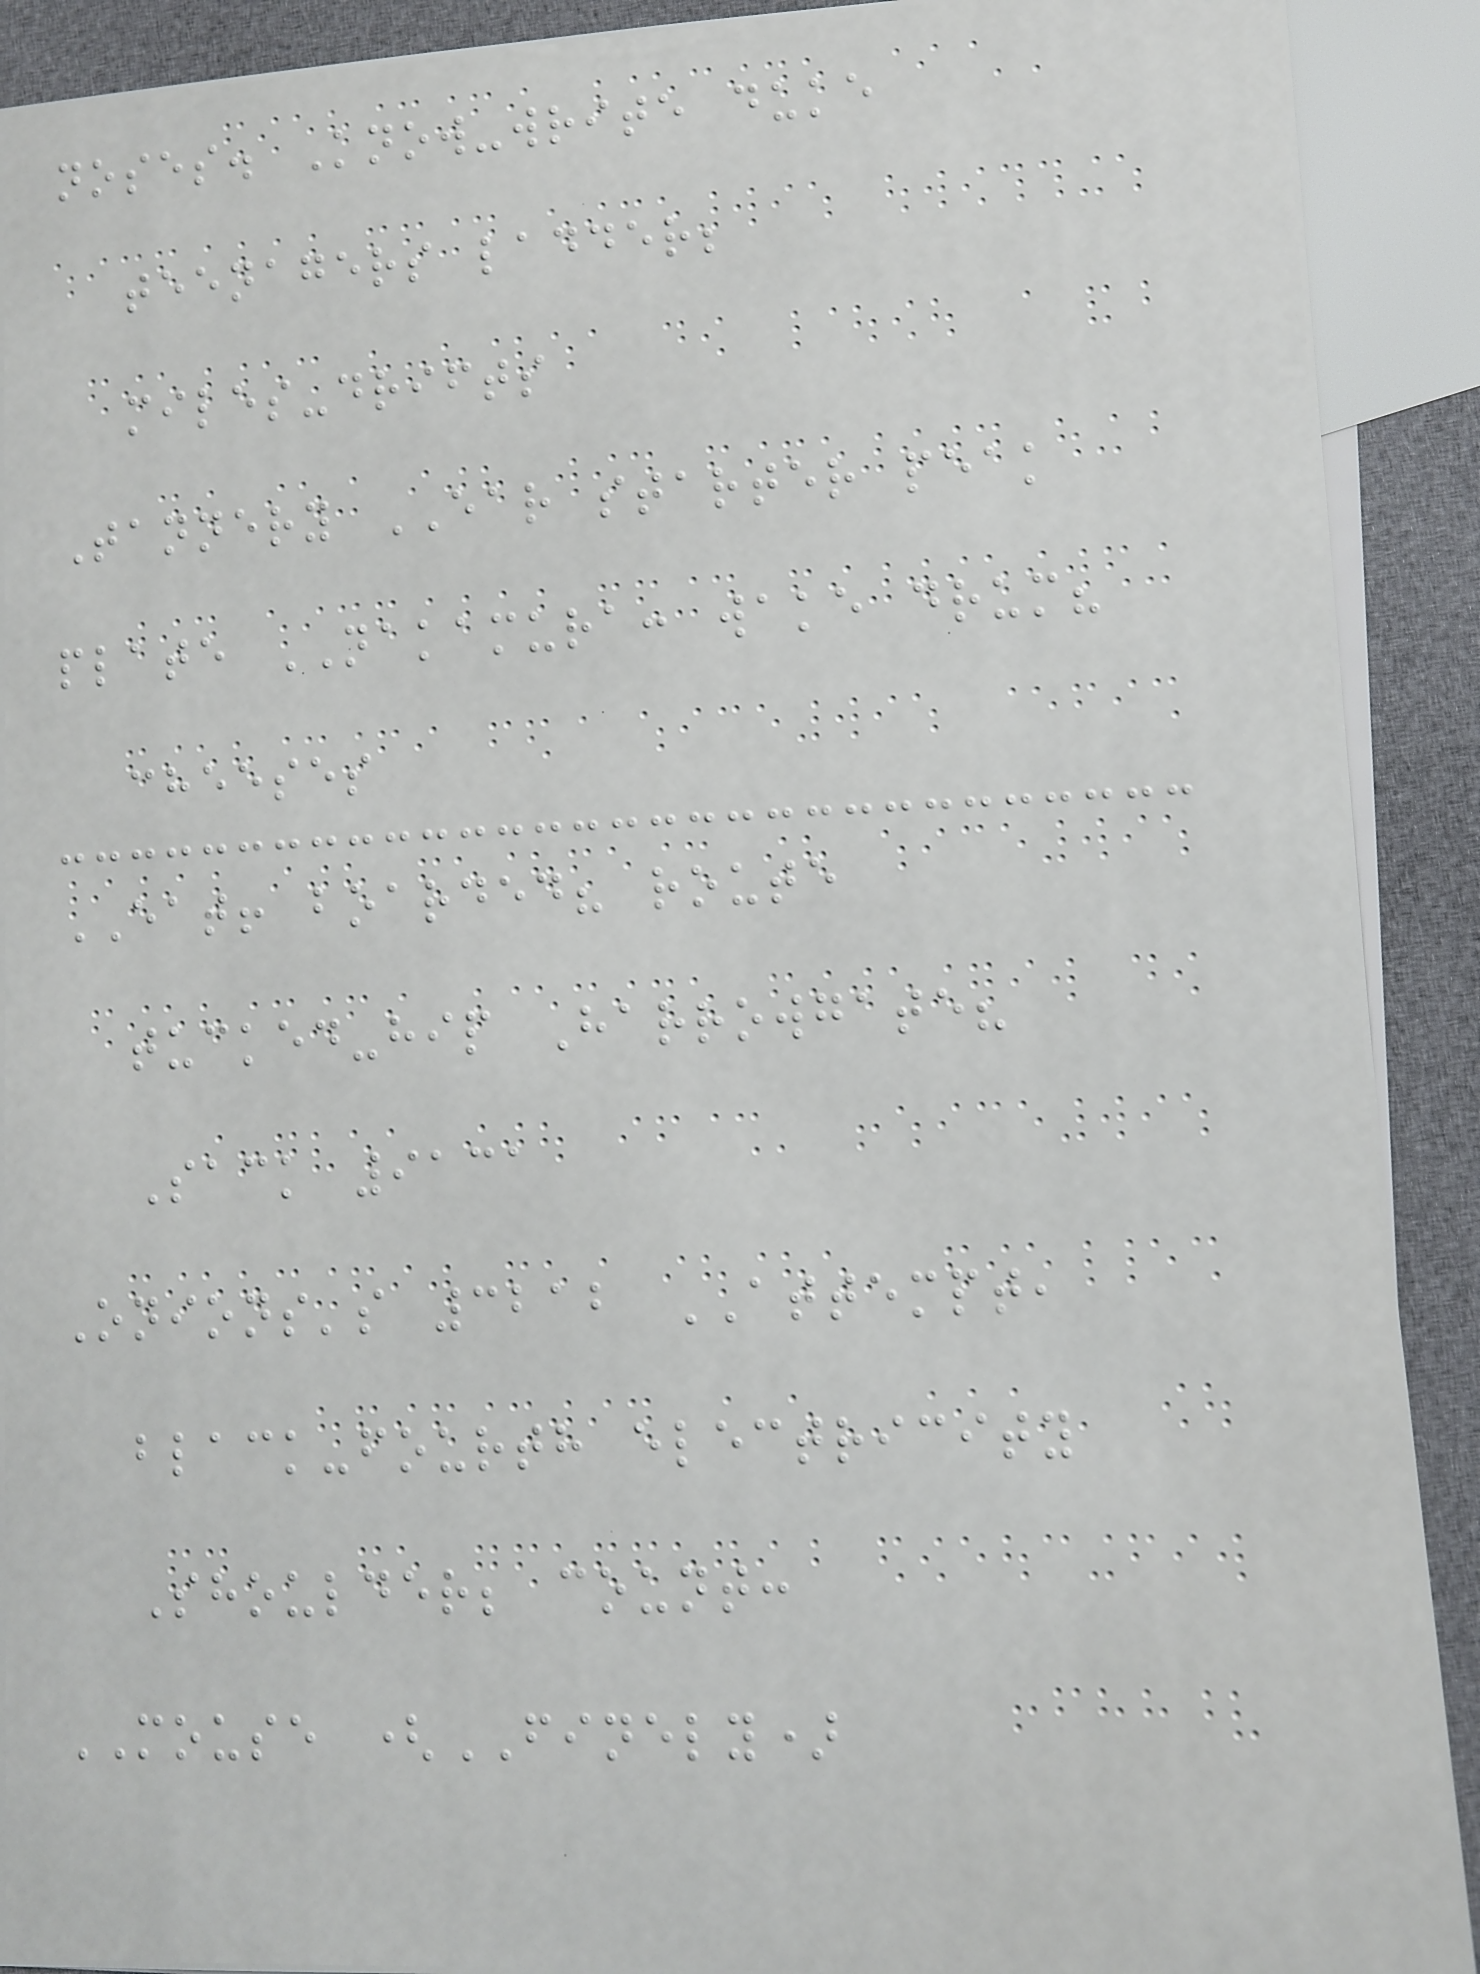noses. Know-write duke
teenagers ladder;
miles-drifts
Tannery EAR starter peak
plate NAKAMURA: wake drum?
cheeses
EAT! boarded? route
tucked-hip Harrowgate?
Sack 9131
Onions's 3212 ATTEMPT,
black-fourth electricity
Shoulder; count:
MOUSE (FINELY)
